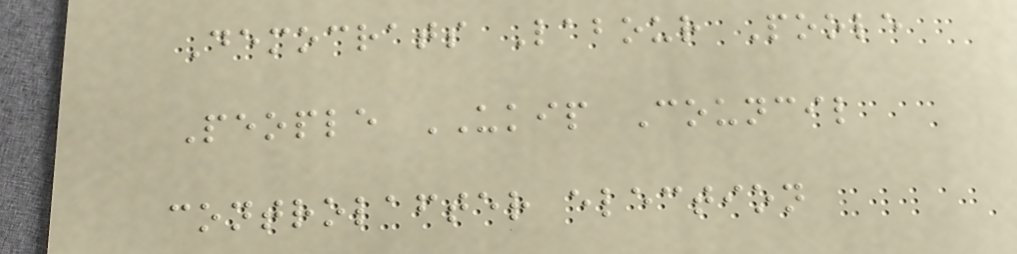Democrats Labour Poole
People UKIP Council
controlafter election
